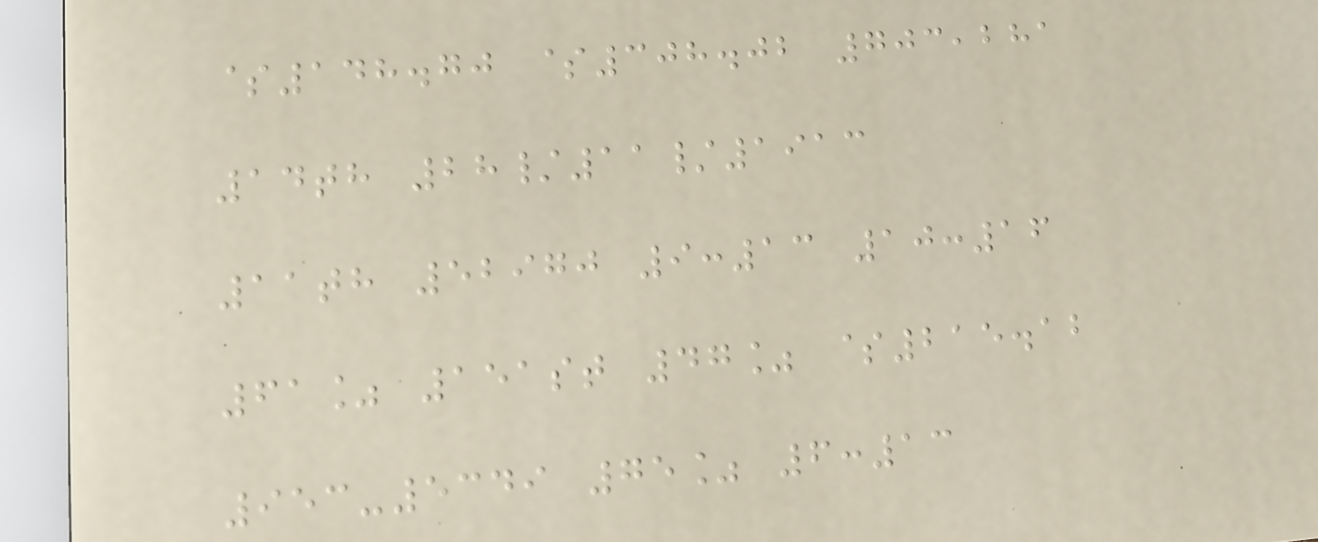$148.70 $308.02 703,281
14th 28/11/1913
11th 52970 9:13 10:16
61% 151st 47% $215.12
953-5349 75% 6:13
